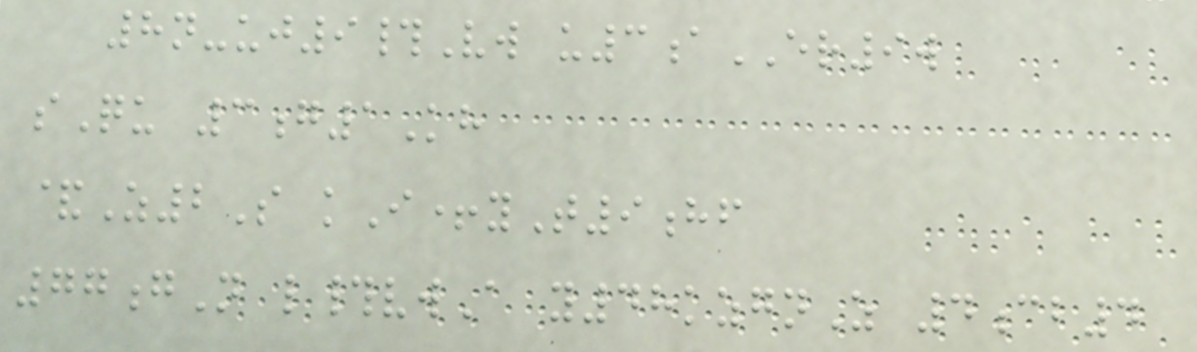8n-uj9#Vw u3aER9w
sQu 3g1Kh
&Z2S kI+yT9hf
77gN l#vwA y48kzgnZ 4cb4
